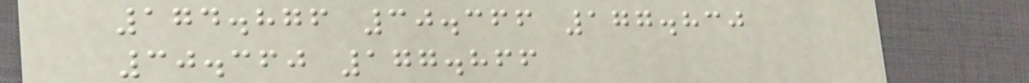174.876 30.366 177.830
30.360 177.866
